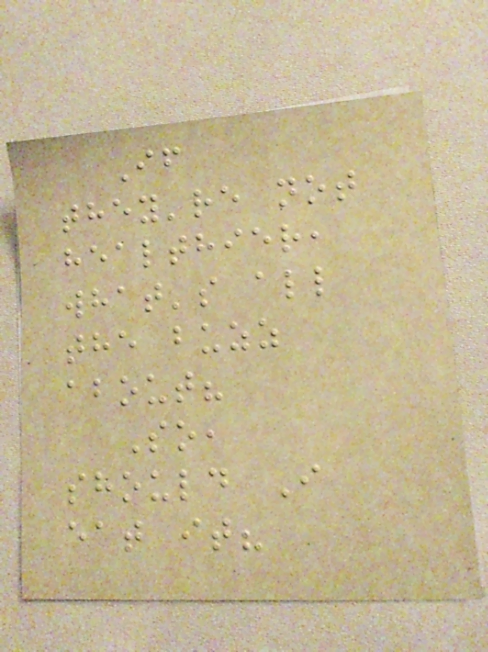If
they're not
healthier,
what's all
the buzz
about?
So,
should I
eat it?
